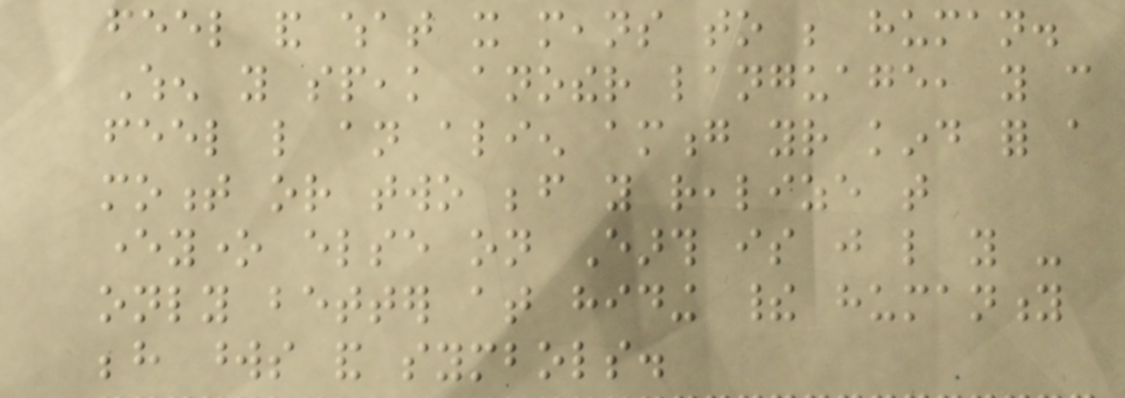feel and what it means to be human.
When you speak another language, you can
feel like an alien among your kind for a
moment or two before you realize that
everyone else on Earth is just like you -
only better at hiding their humanity
behind words and symbols.
